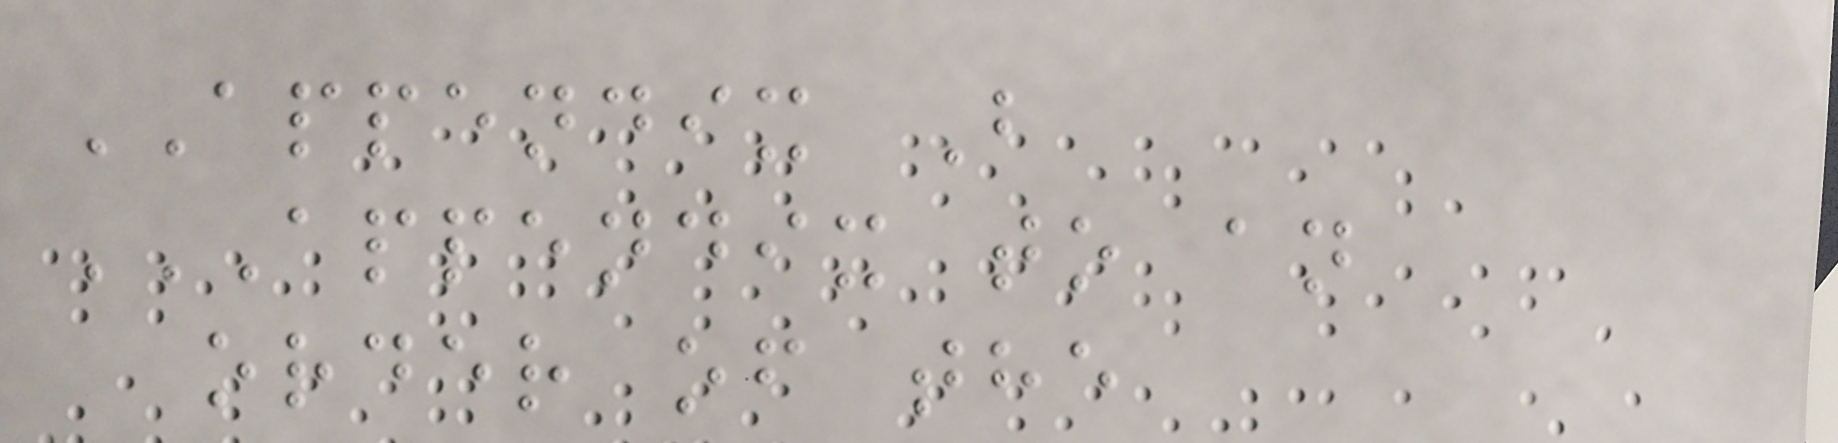APPENDIX B
APPENDIX TO AN
ORDER OF THE
